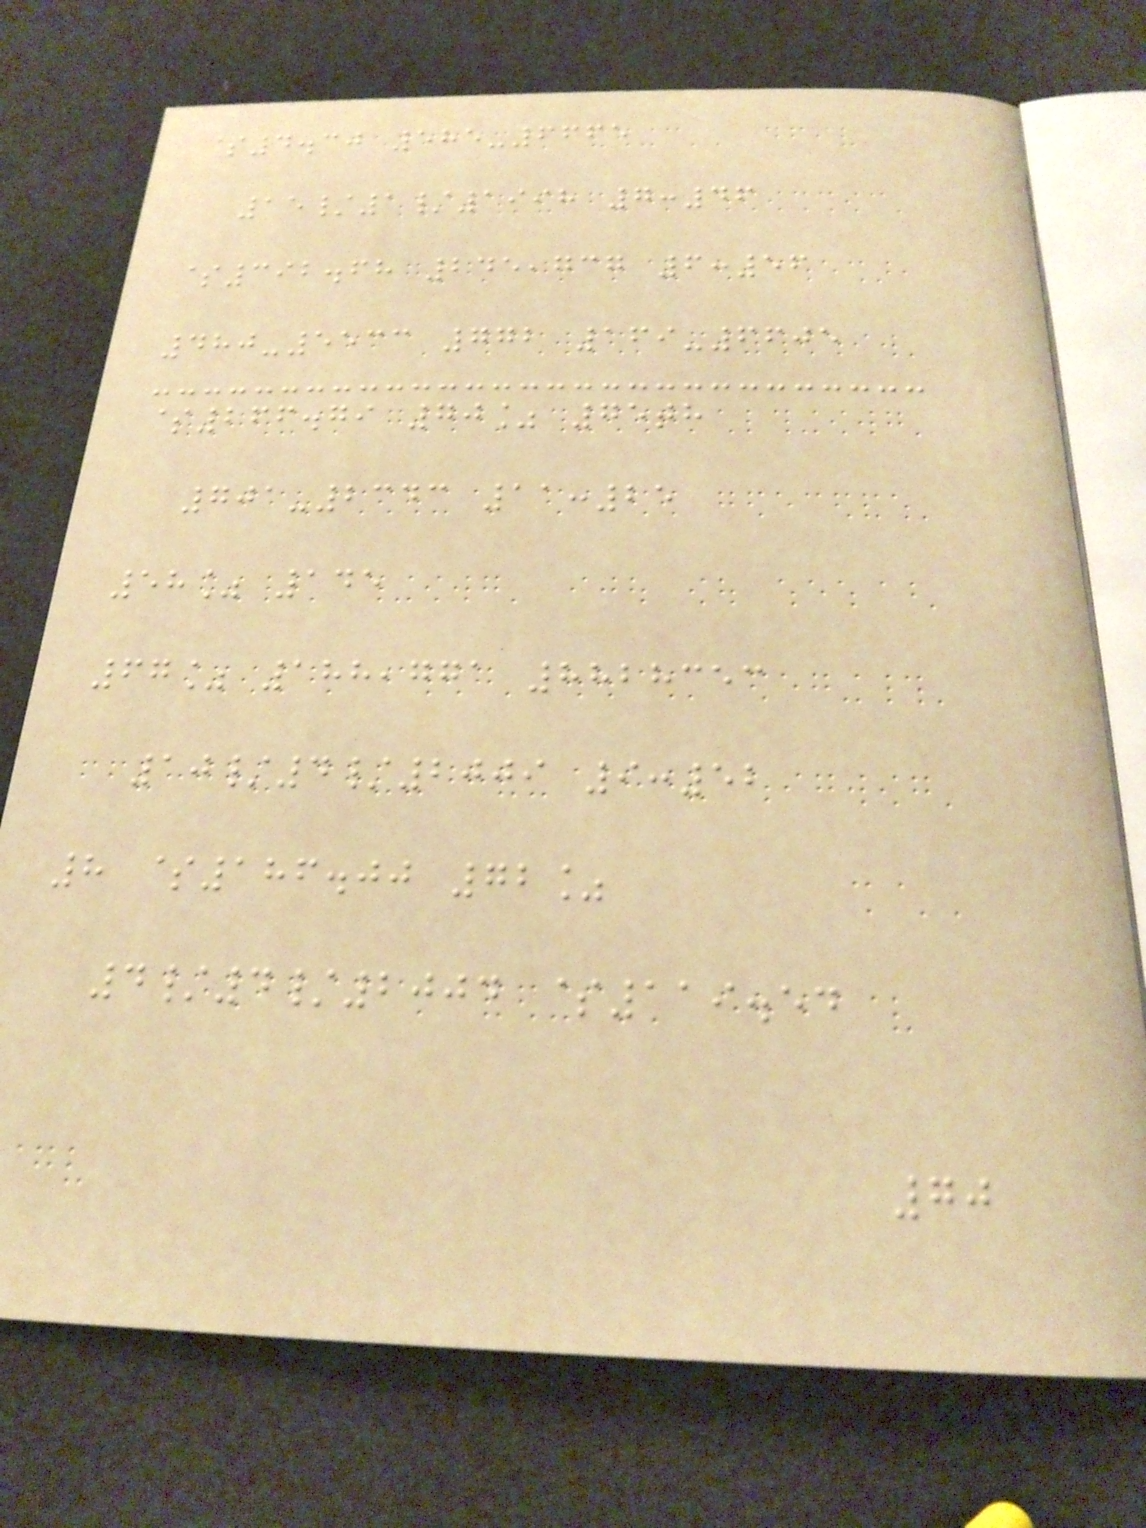$4.30 585-6665
15/1/1998 7:46
$392.68 245,737 6:56
480-5533 772 169-6605
$266.79 70% 75th
701-2343 11:25
58% 145
67% 188,771 8828353
10/4/2009 9:52
8 $186.00 72%
4/4/2004 $119.54
70
